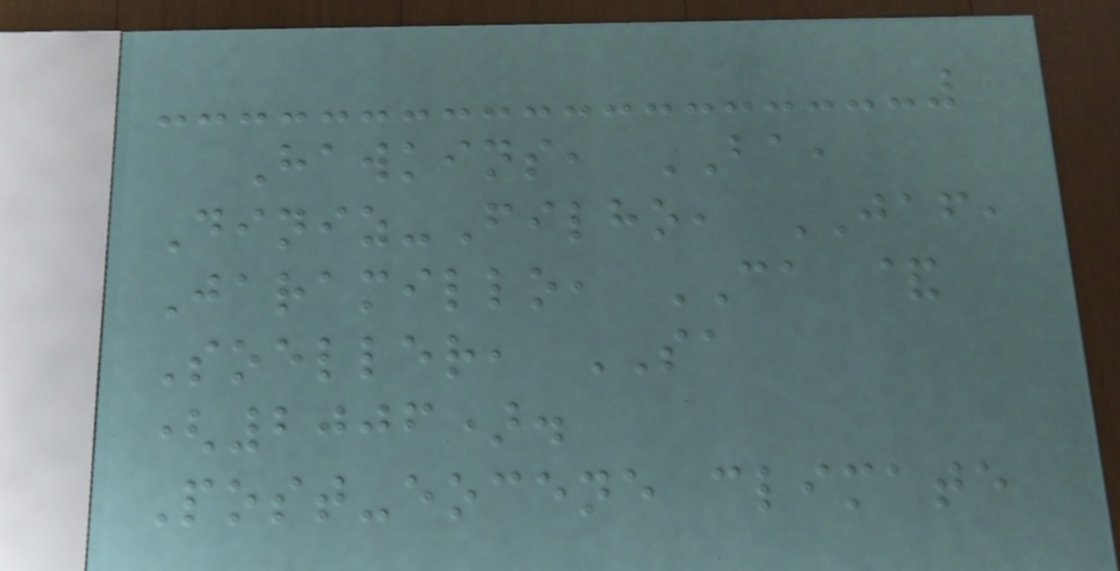Hawkins, BA,
Diniz-Filho, JAF,
Jaramillo, CA &
Soeller, SA
(2006).
Post-eocene climate
